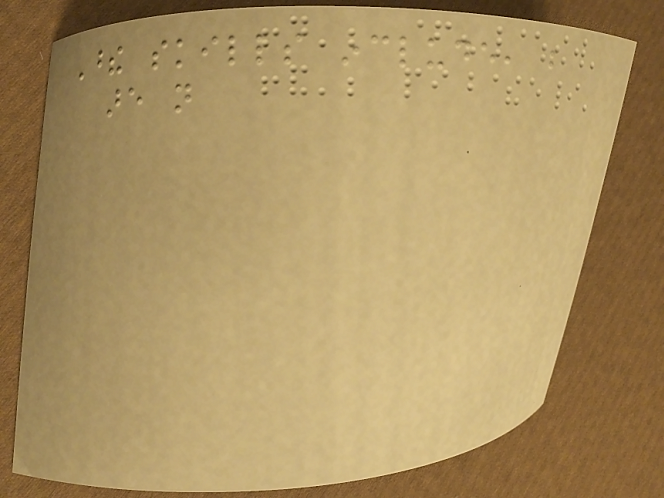These skills include, but
are not
